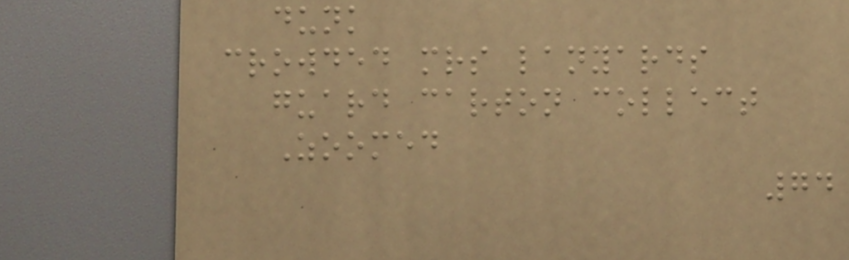dunk
crowded mrs lanyards
guard carton collect
Zoomed
74
